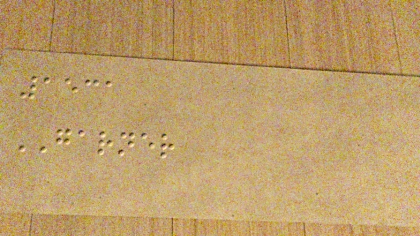1531
GARNER
